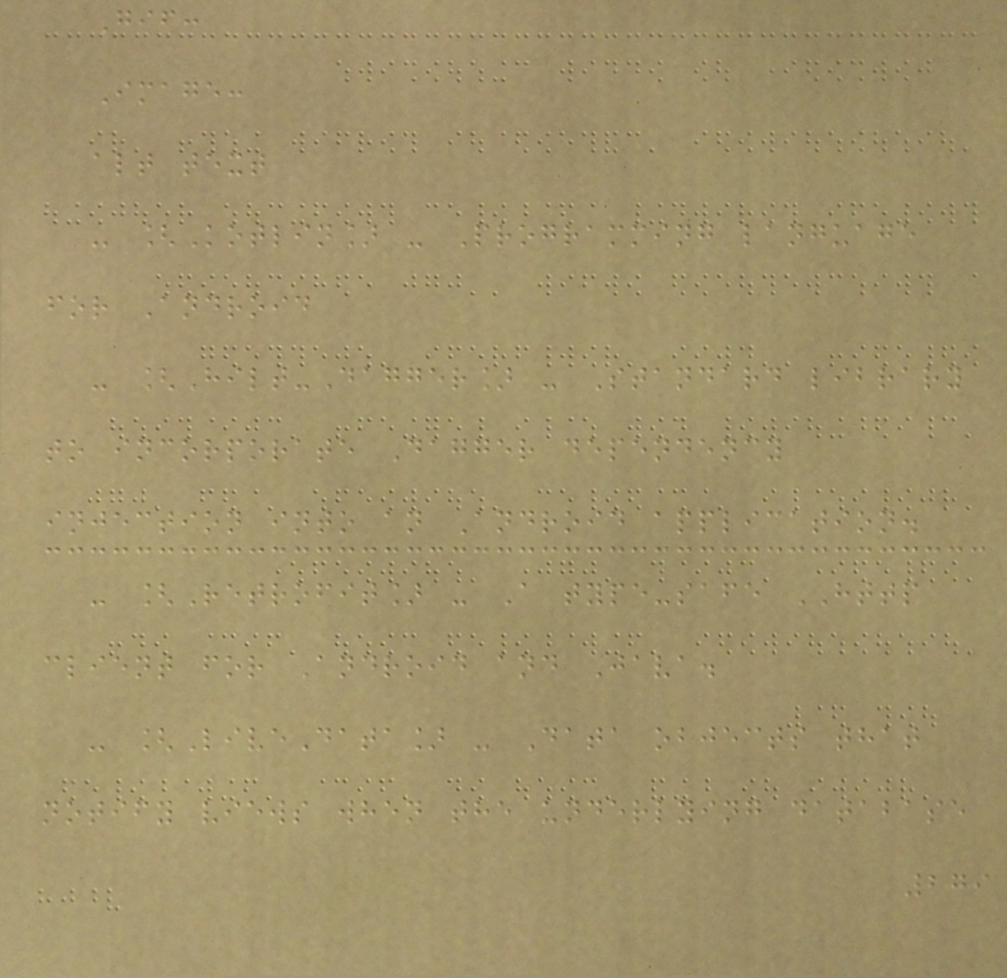Gif:
Image:
alt text
- [Kotlin] - Programming language
for Android
- [Hilt-Dagger] - Standard library
to incorporate Dagger dependency
injection into an Android application.
- [Retrofit] - A type-safe HTTP
client for Android and Java.
- [LiveData] - Data objects that
notify views when the underlying database
279
